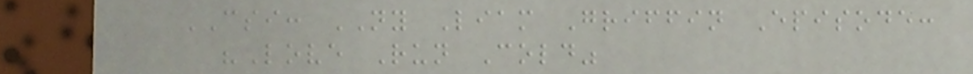CSI: NY Liam Griffin Episode:
"Love Run Cold"
